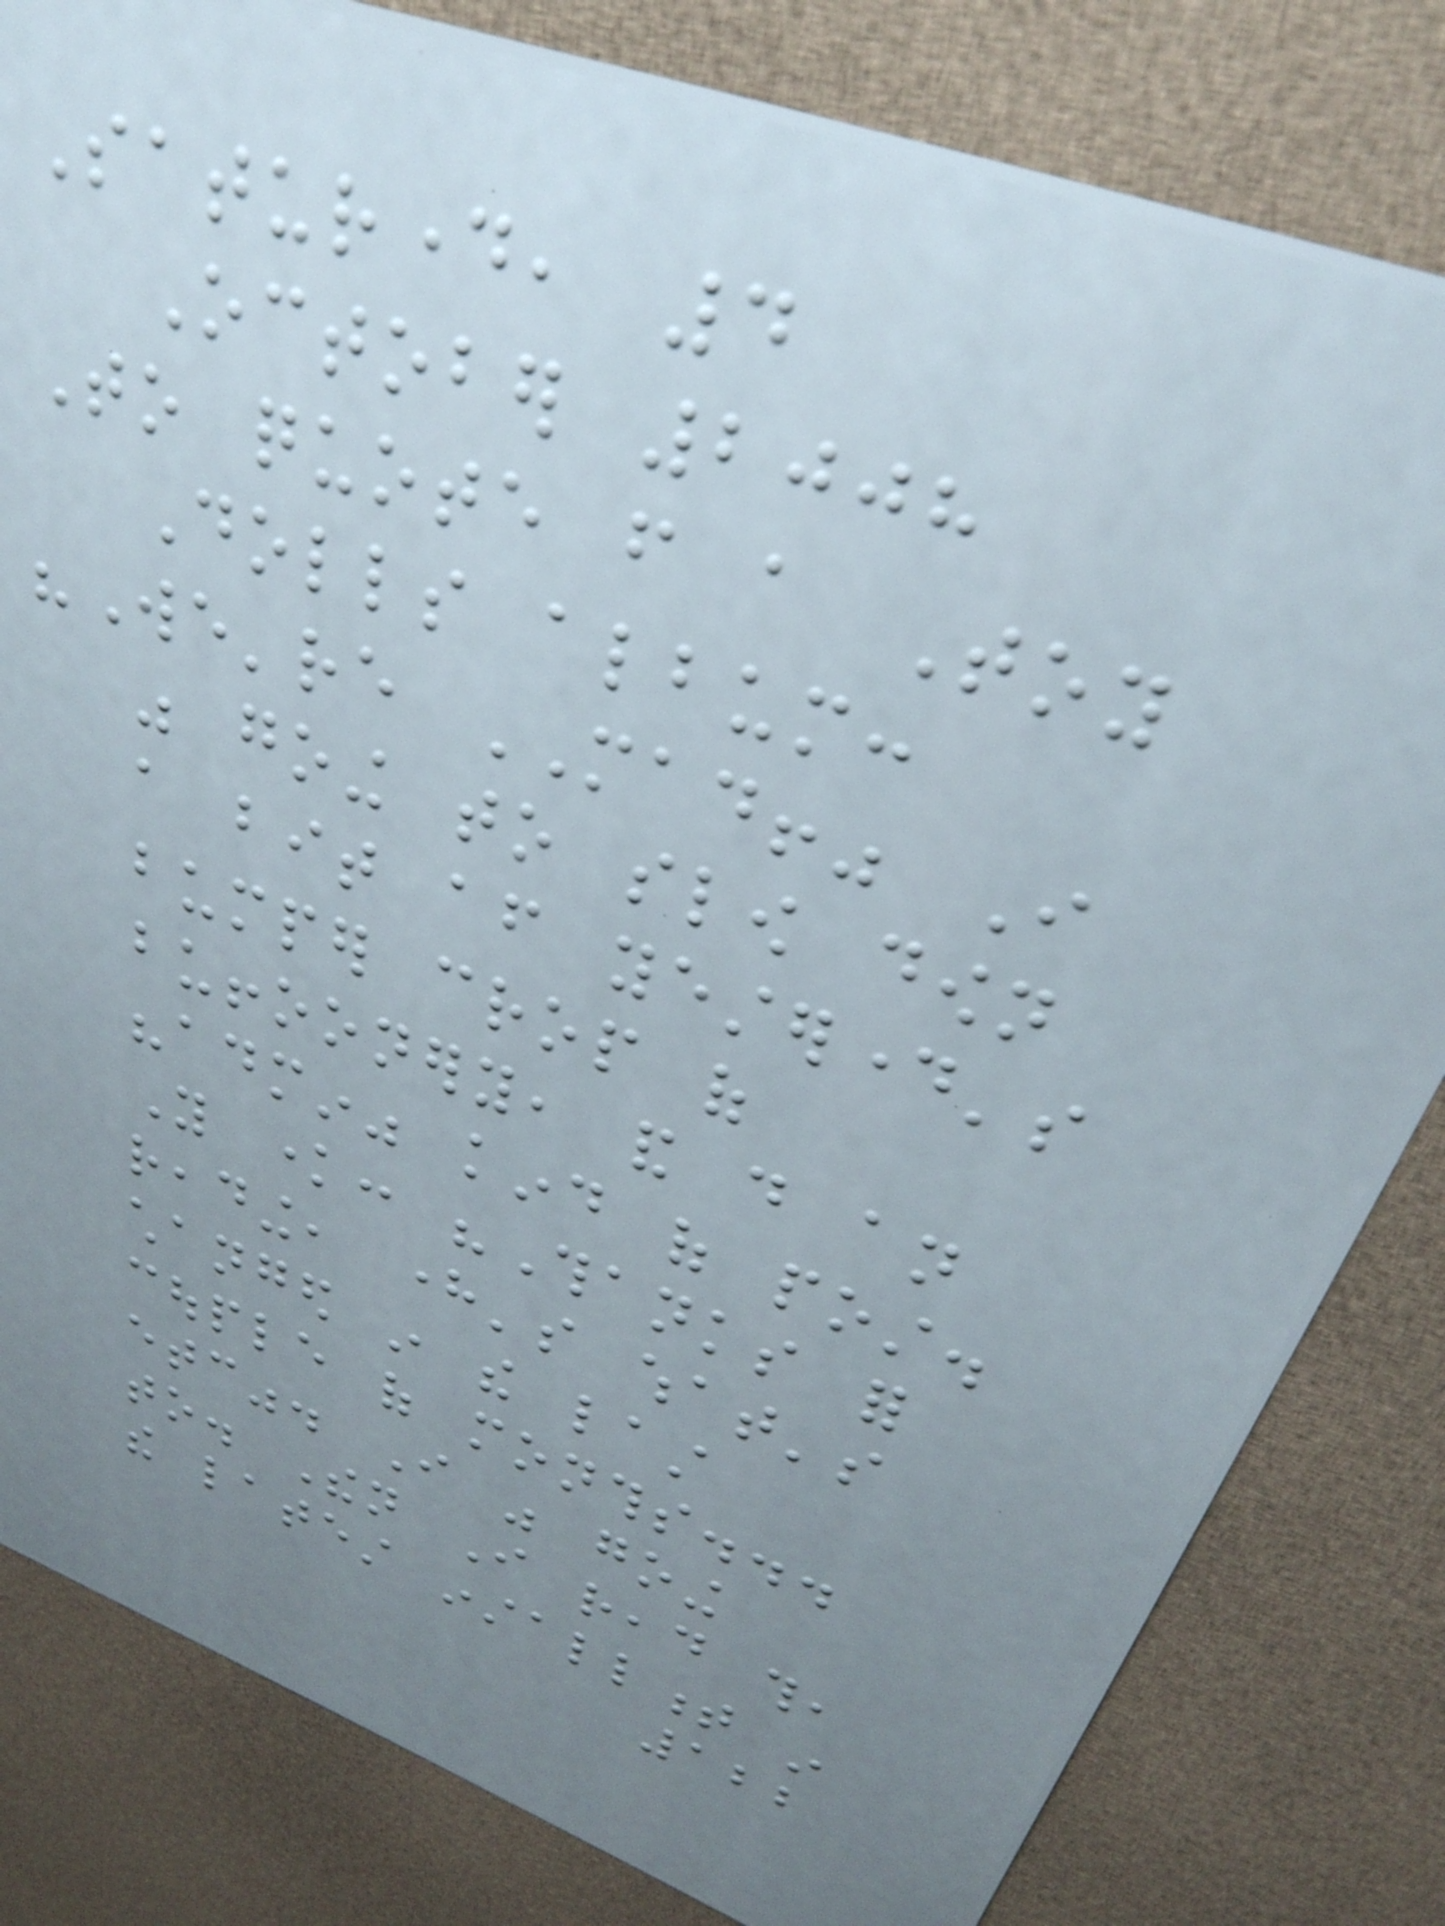Saturday, 4
October 2008
To quote from a Toy
Dolls album:
"We're MAD!" I
was going to slow down
a bit after yesterday's
bumper crop of
buffoonery, and do an
"admin" kind of post.
You know: "Thanks for
reading, here's what's
changed in the last
couple of months...
etc". I was going
to. Then I read this,
the latest installment in
122
